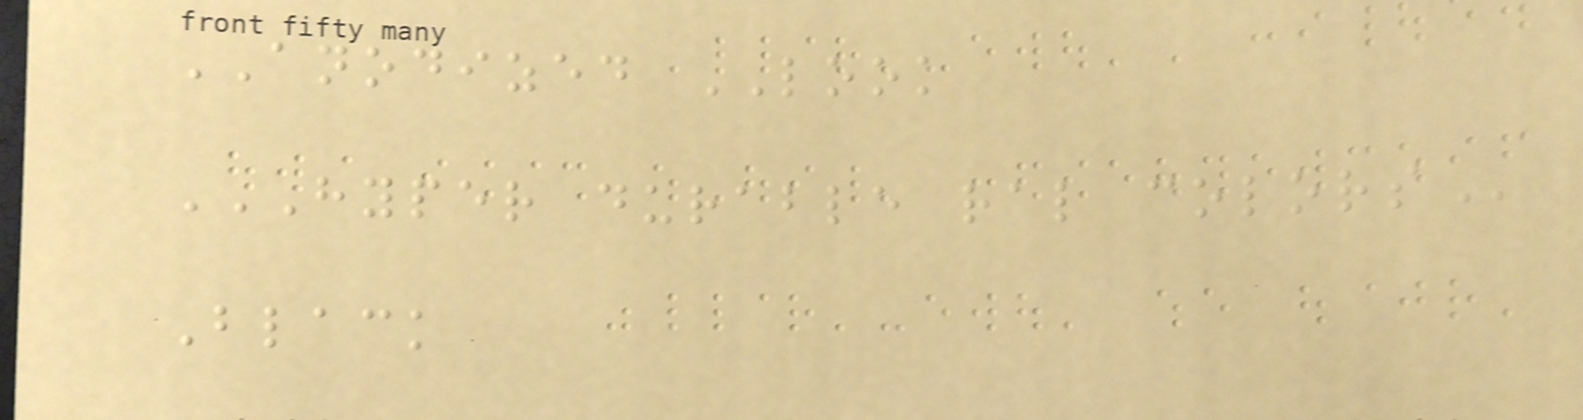ANODIZED LOOK
HYPER DURABLE RAL COLORS
Black
